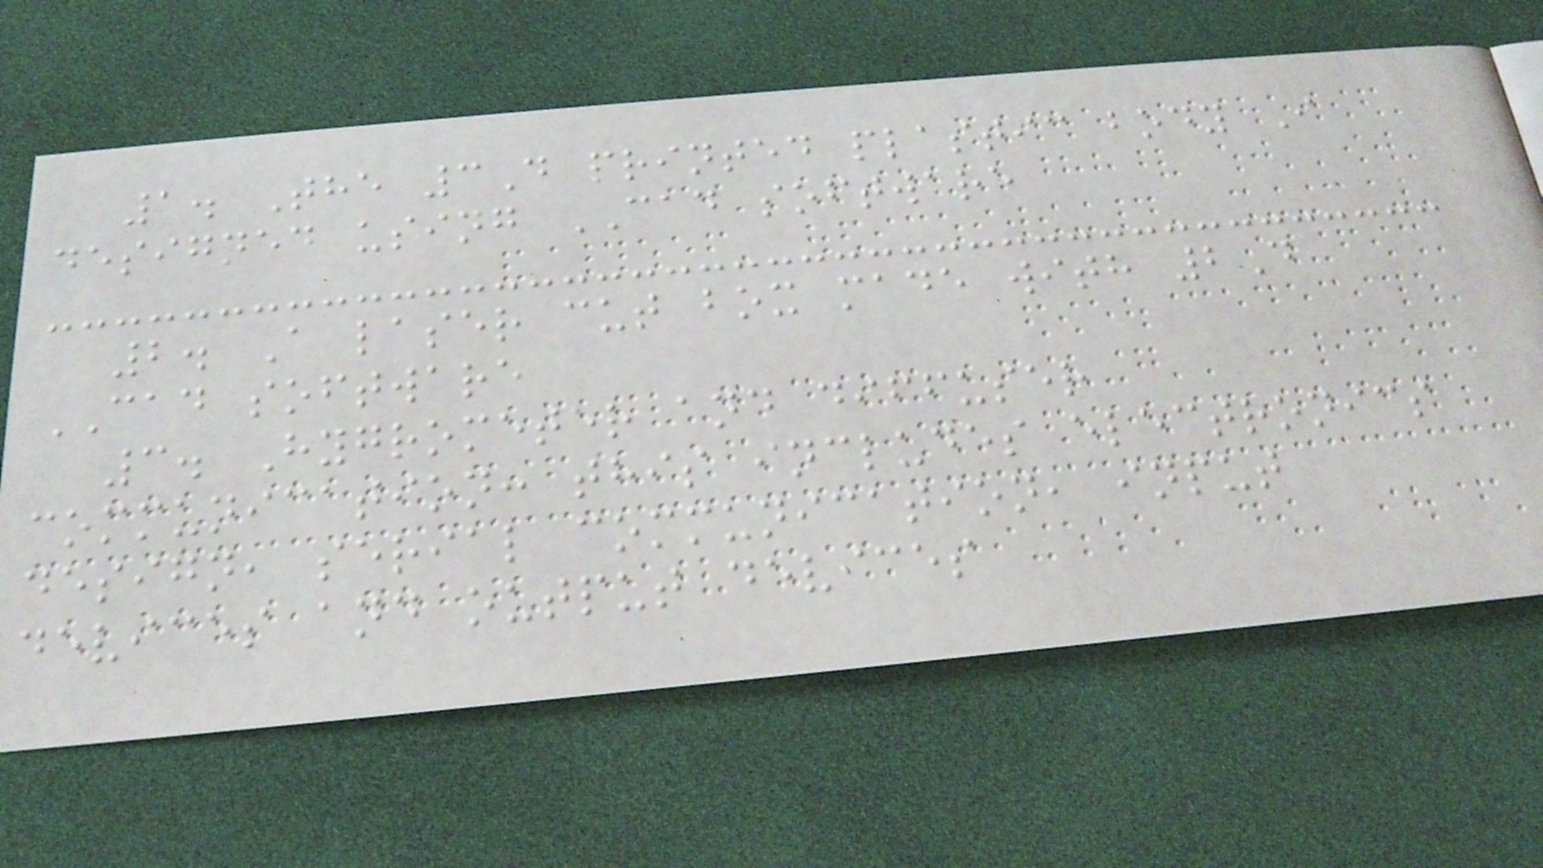1. The 3D printed plastic body I
designed using CAD software
2. A laser cut box made with 2D
CAD software
3. Hygrometer and diffuser
communication: this includes electronics
design, serial communication, input
devices and output devices
